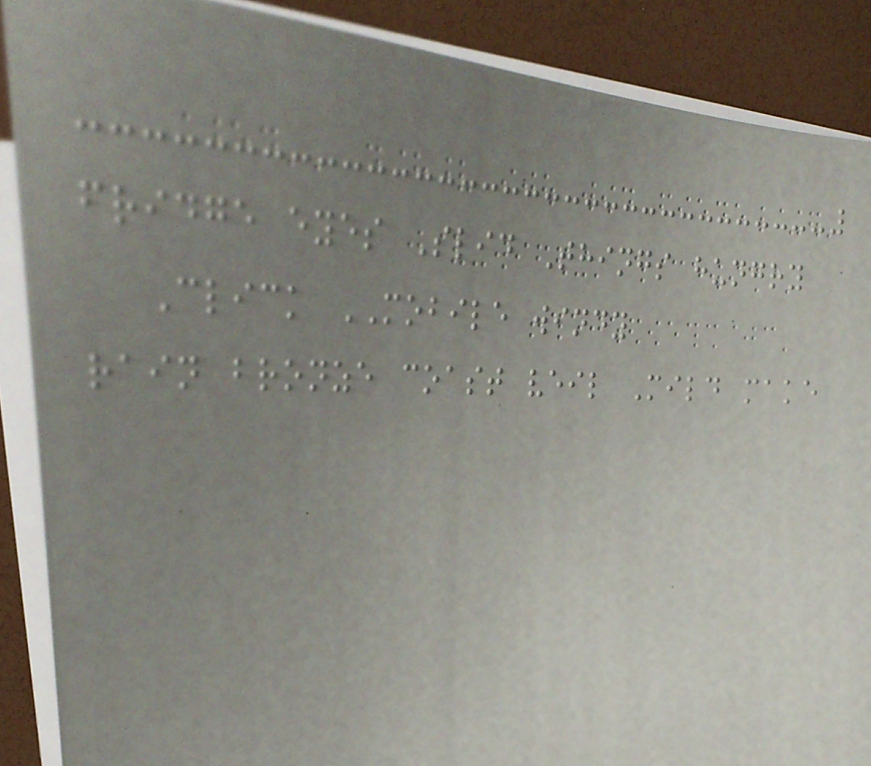fridge eyes Slid Things hungry
Click MOBILE windy
rain bronze coast veil Mild make
